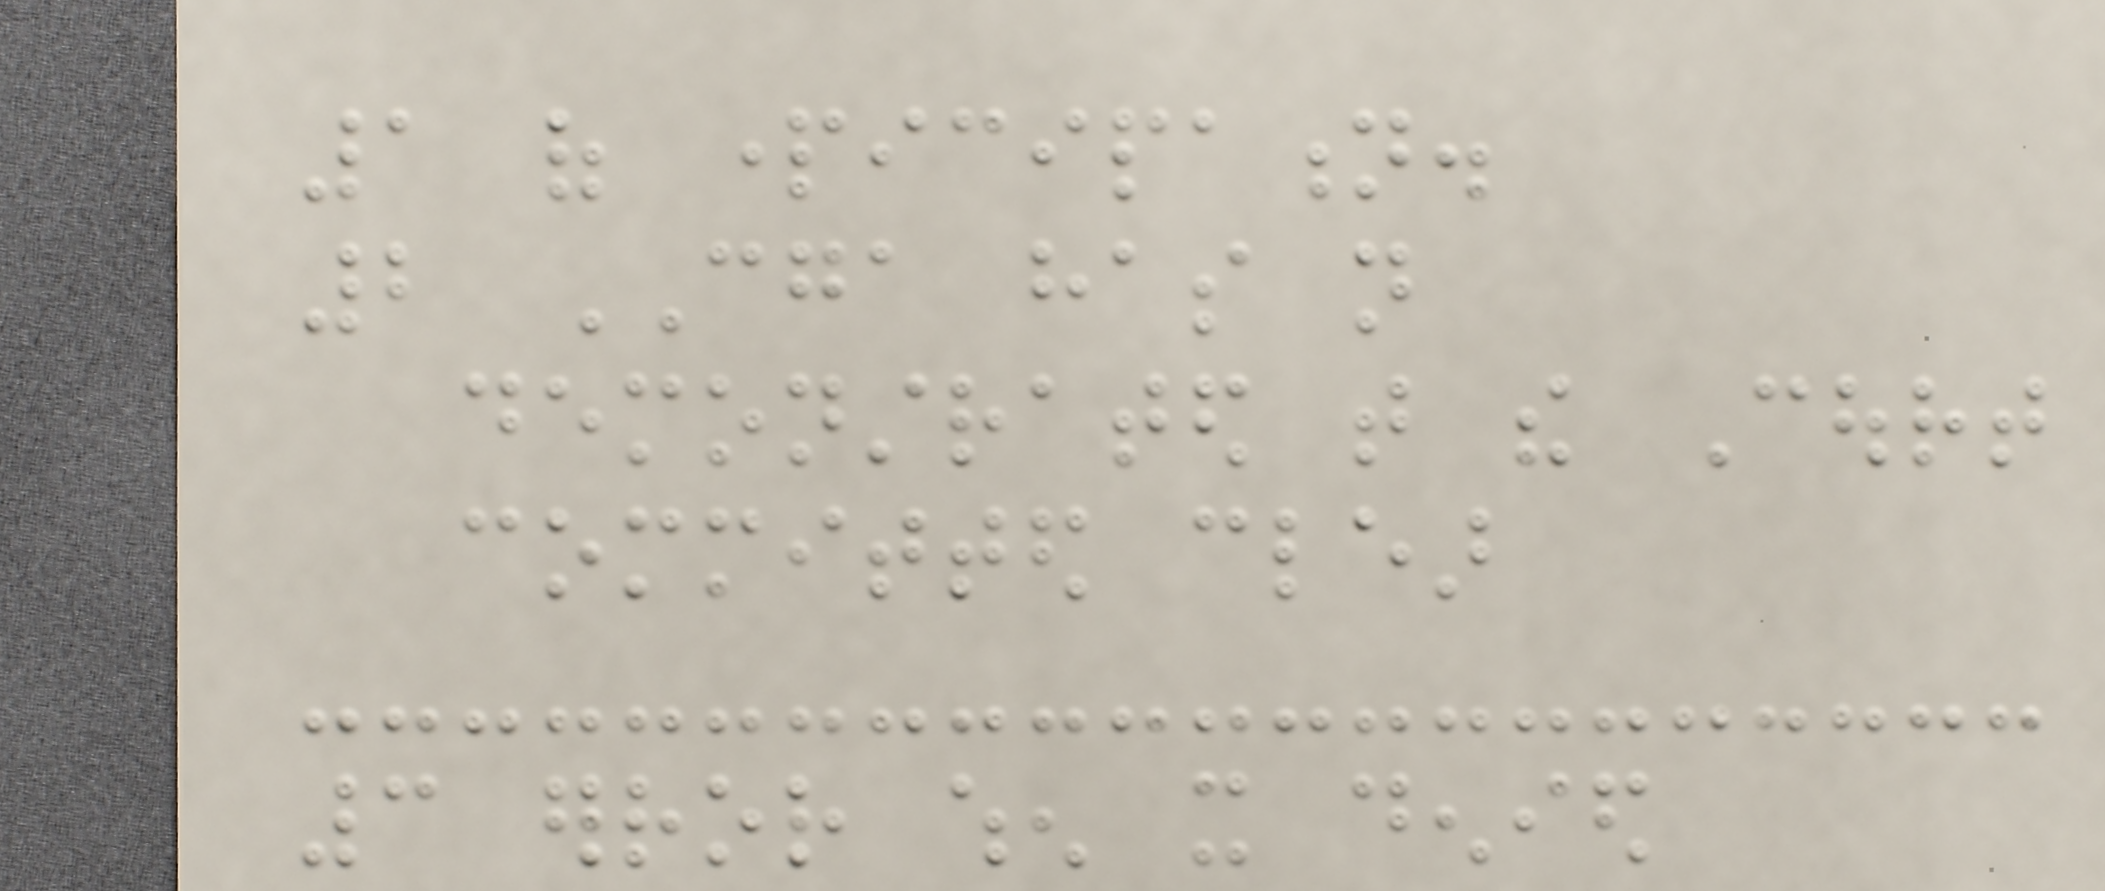1 of participation.
2 CGA has not
demonstrated that the Court
committed clear
3 error when it denied
